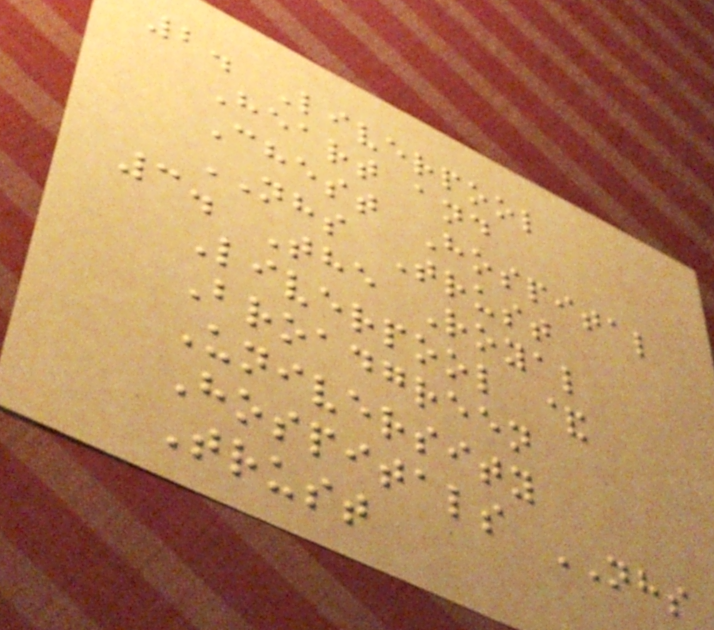2. Liverpool
Heart and
Chest Hospital
NHS Trust
3. The Royal
Liverpool &
Broadgreen
University
Hospitals NHS
Trust
